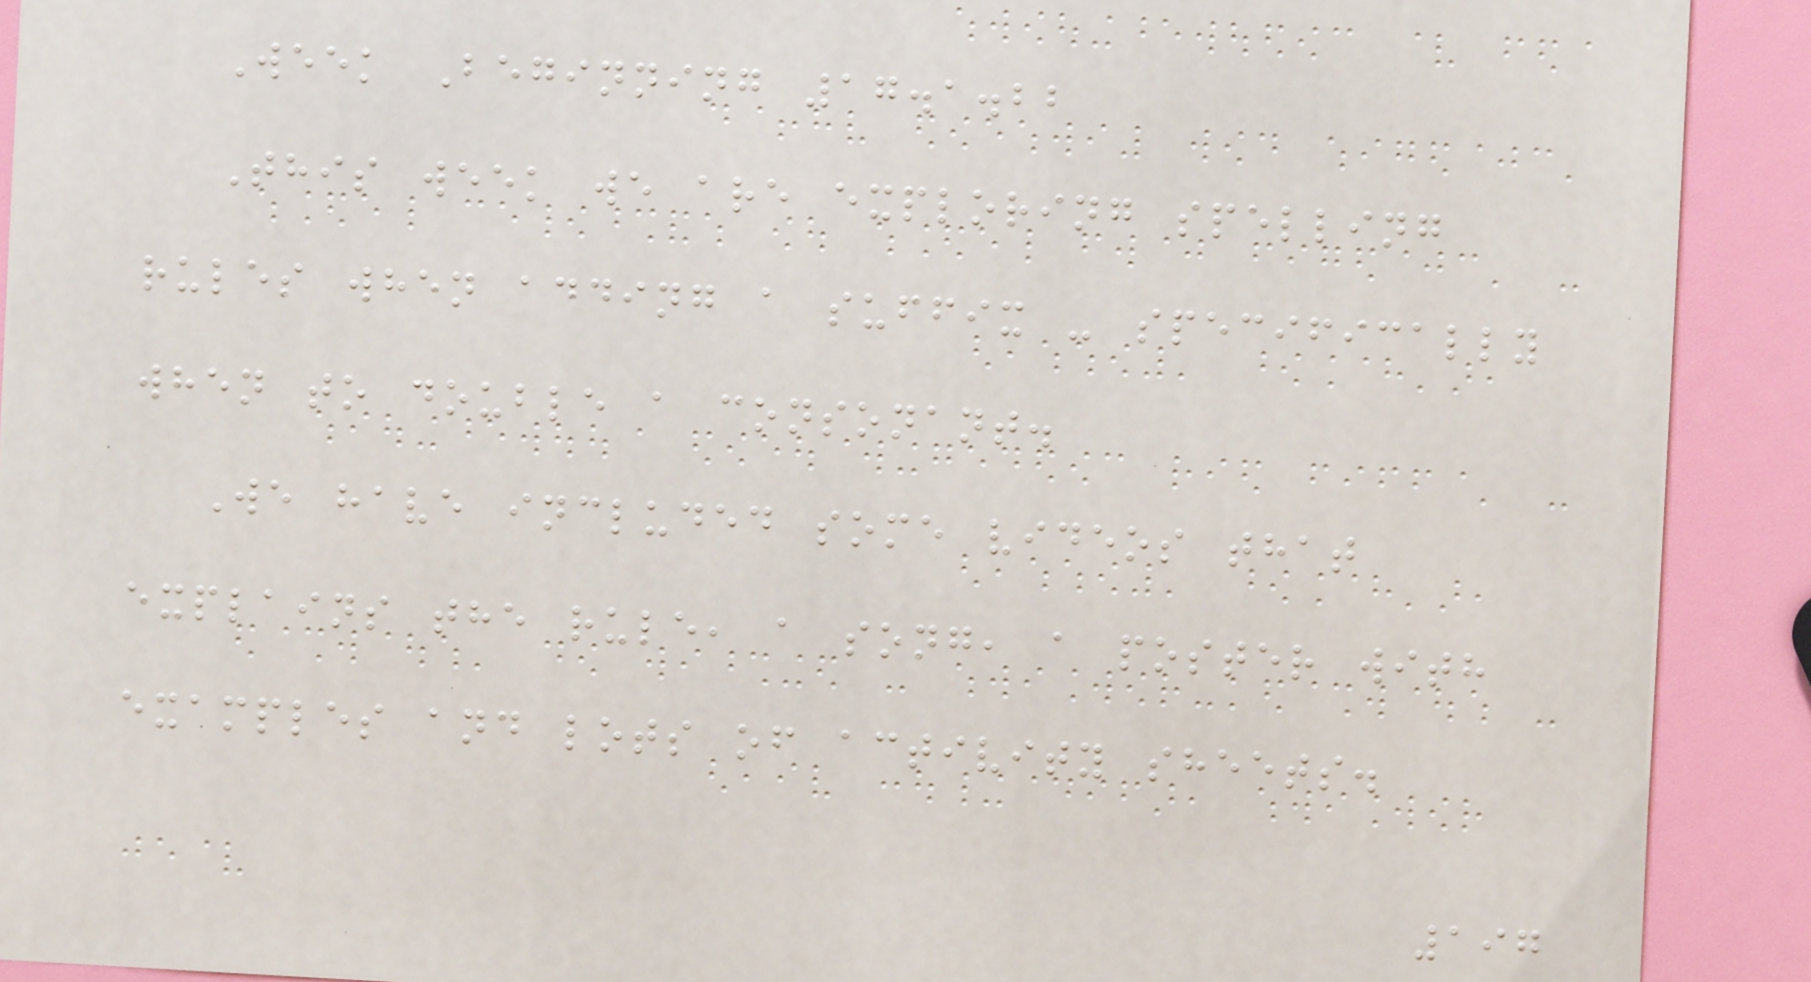Week Beginning 17.1.22
This week we are exploring spelling
rules when adding a suffix - specifically
when to double a consonant.
We have included some videos that
explains the rule, a song, a poster with
examples and lots of activity sheets.
197
